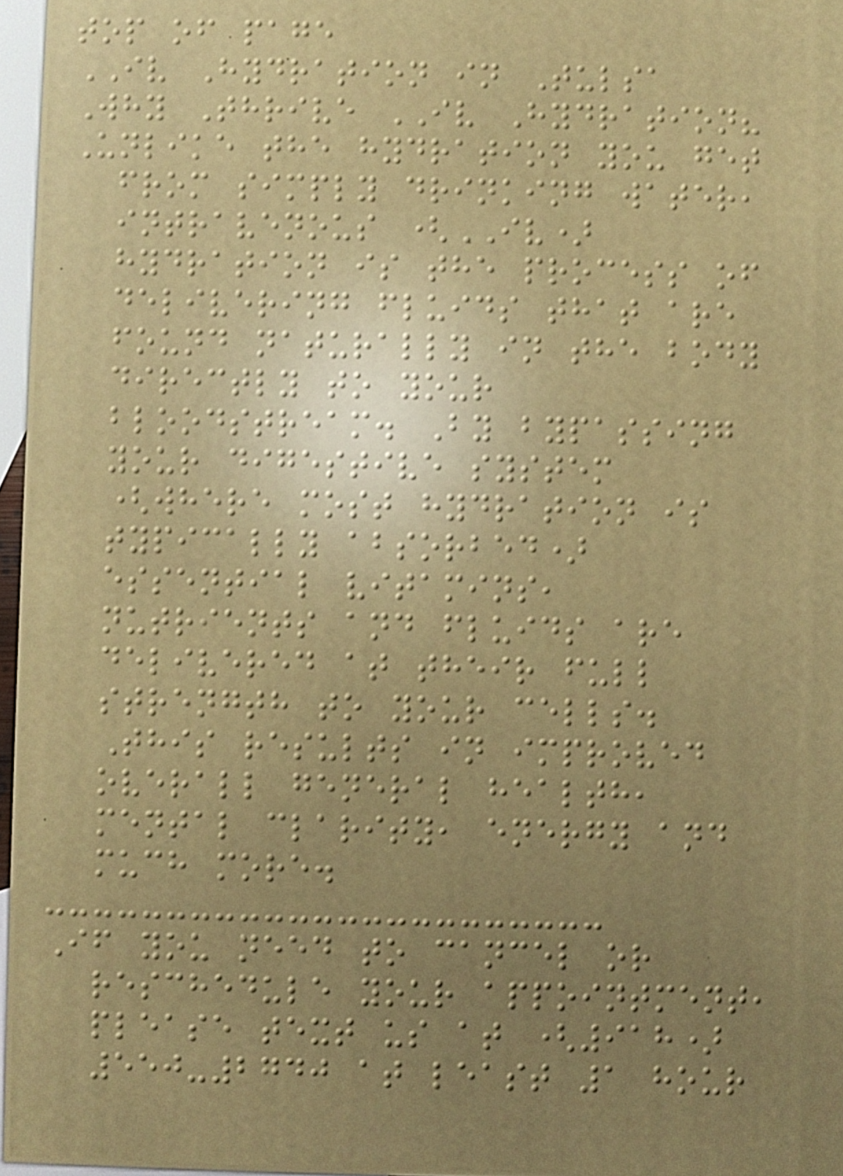top of page
IV Hydration in Tulsa
Why Thrive IV Hydration?
Unlike the hydration you get
from simply drinking water,
intravenous (IV)
hydration is the process of
delivering fluids that are
found naturally in the body
directly to your
bloodstream. By bypassing
your digestive system
(where most hydration is
typically absorbed)
essential vitamins,
nutrients and fluids are
delivered at their full
strength to your cells.
This results in improved
overall general health,
mental clarity, energy and
much more.
If you need to cancel or
reschedule your appointment,
please text us at (918)
550-2740 at least 1 hour
